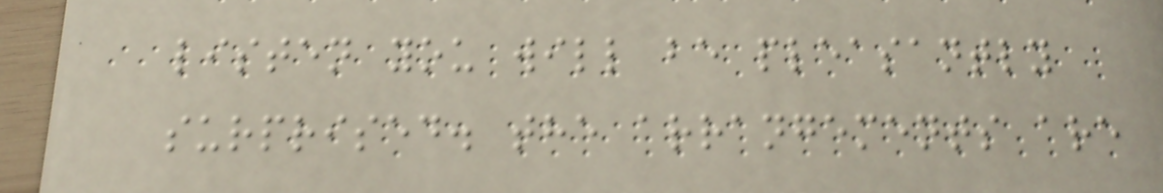listen you will be pleasantly
surprised. the arrangements are
